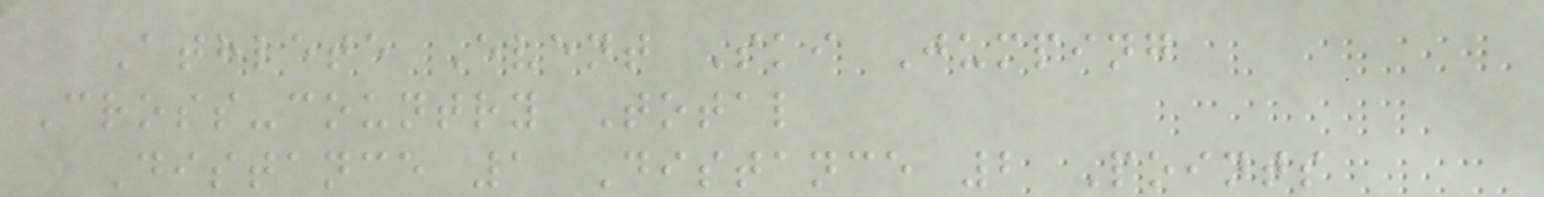Athlete Event Ski Jumping
Cross-country Total
Distance 1 Distance 2 Points
